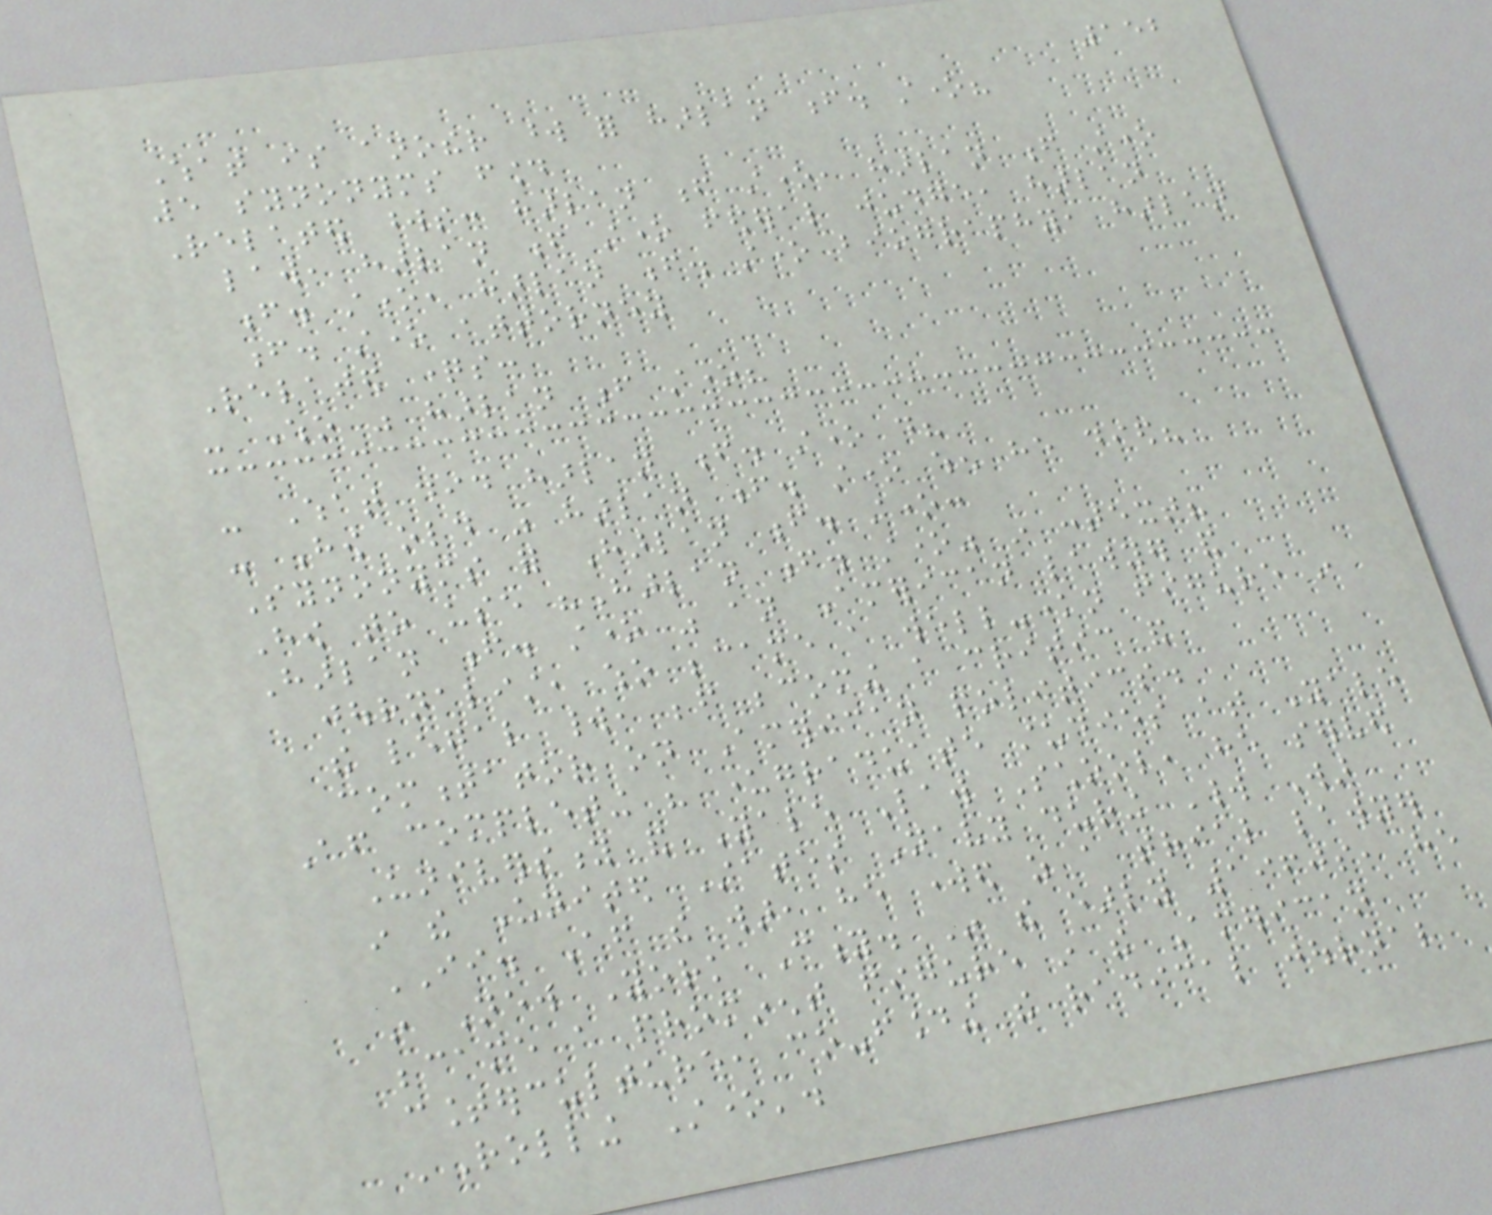152
What is another word for harlan f. stone?
5 synonyms found
Related words: harlan f stone, harlan f stone
law, harlan f stone federal judge, harlan
f. stone, harlan f. stone biography, harlan
f. stone attorney
Related questions:
- Who was harlan f stone?
- What did harlan f. stone do?
- How old was harlan f. stone when he died?
Synonyms for Harlan f. stone:
How to use "Harlan f. stone" in context?
Harlan f. stone was an American lawyer and
journalist, who became a well-known figure in
the legal world, before becoming a critic and
commentator on American politics.
After completing his undergraduate studies at Yale
University and Yale Law School, he served
in the United States Navy during World War
II. After the war, he worked as a trial lawyer
in New York City. In the early 1960s, he
became a prominent figure in the American
counterculture, co-founding the radical journal
'Rolling Stone'.
